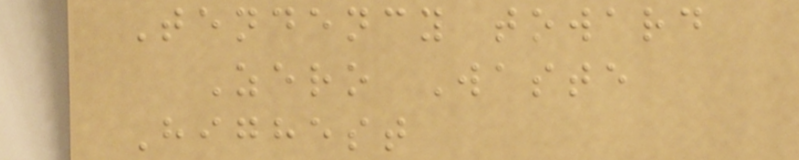Tendency toward
Zero Waste
Highest
